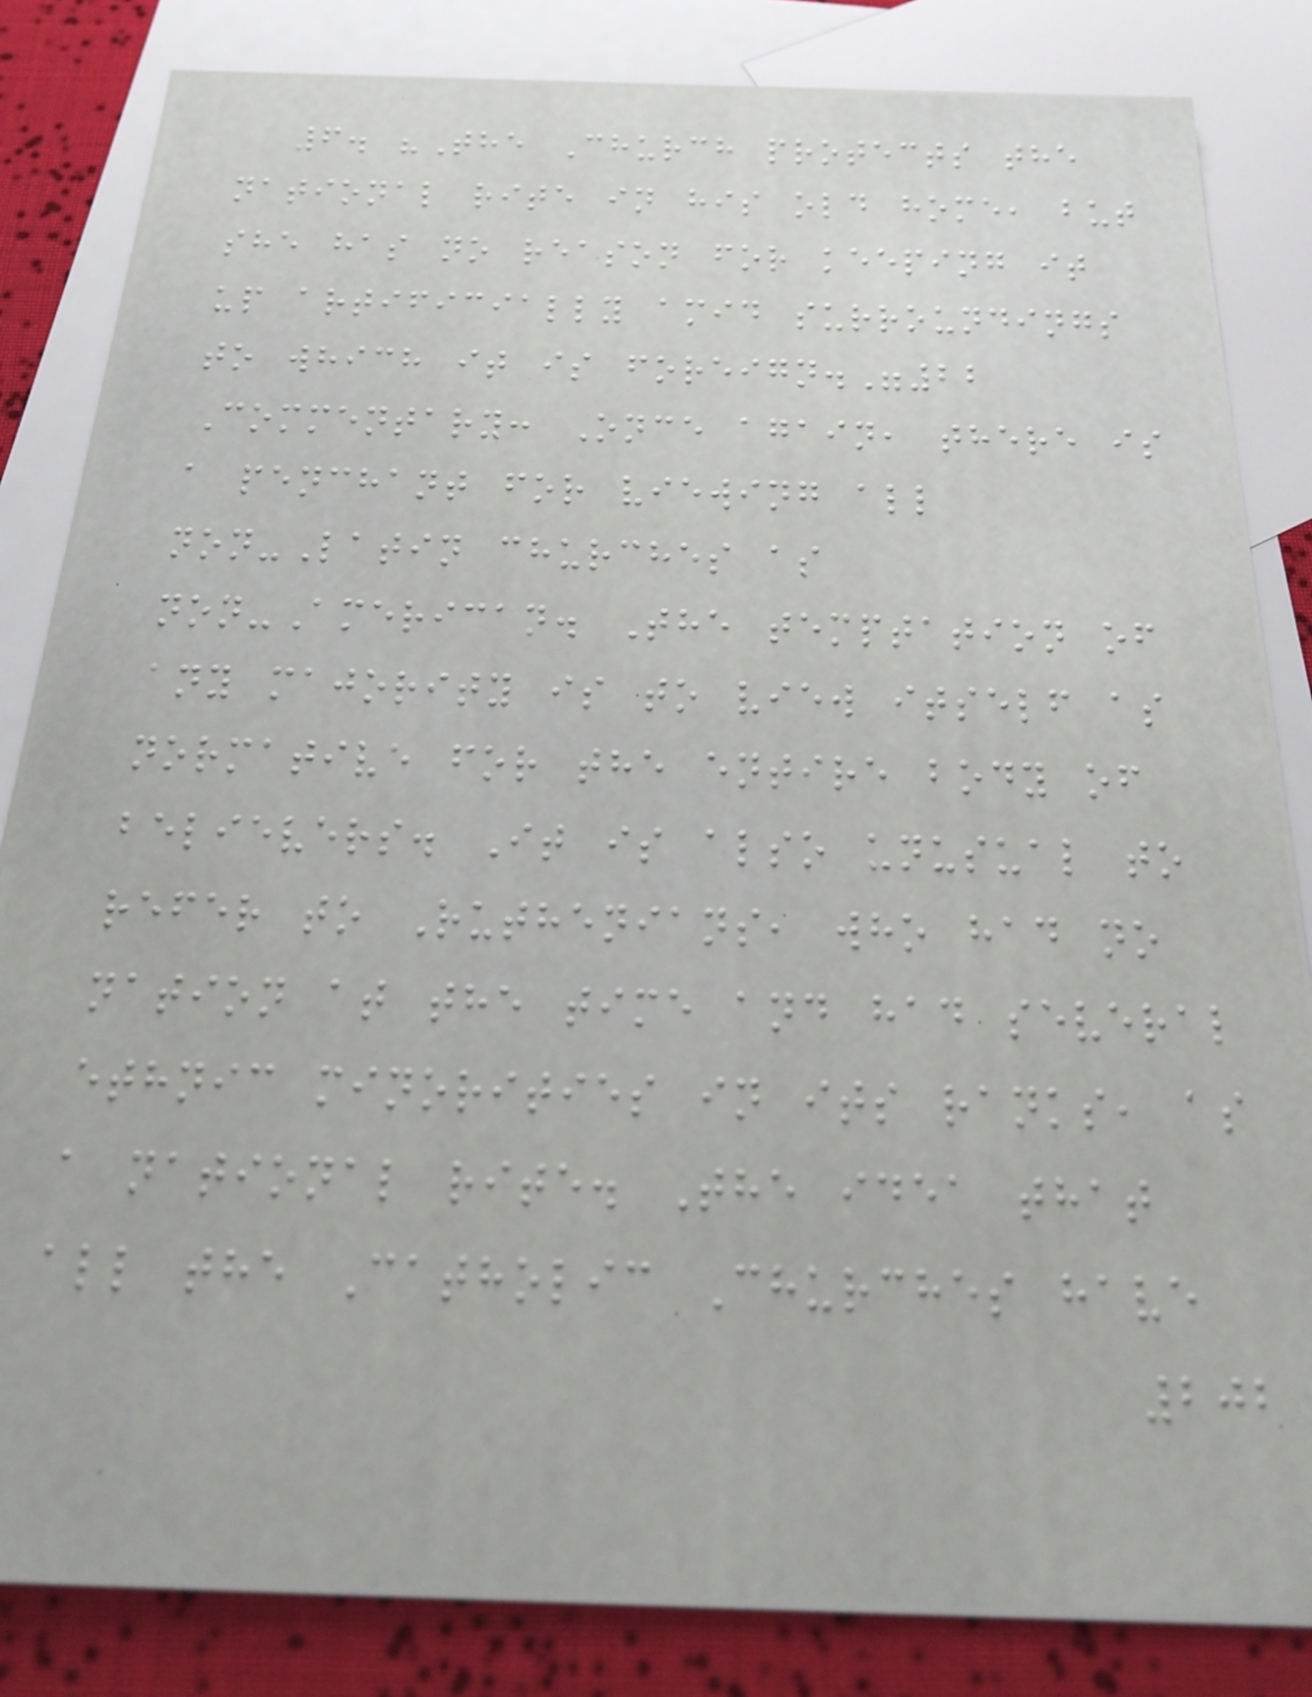6. "The Church protects the
national rite in his old home, but
she has no reason for keeping it
up artificially amid surroundings
to which it is foreign."22
Commentary: Once again, there is
a penchant for viewing all
non-Latin churches as
non-American. The temptation of
any majority is to view itself as
normative for the entire body of
believers. It is also unusual to
refer to Ruthenians, who had no
nation at the time and had several
ethnic minorities in its ranks, as
a national rite. The idea that
all the Catholic Churches have
202
